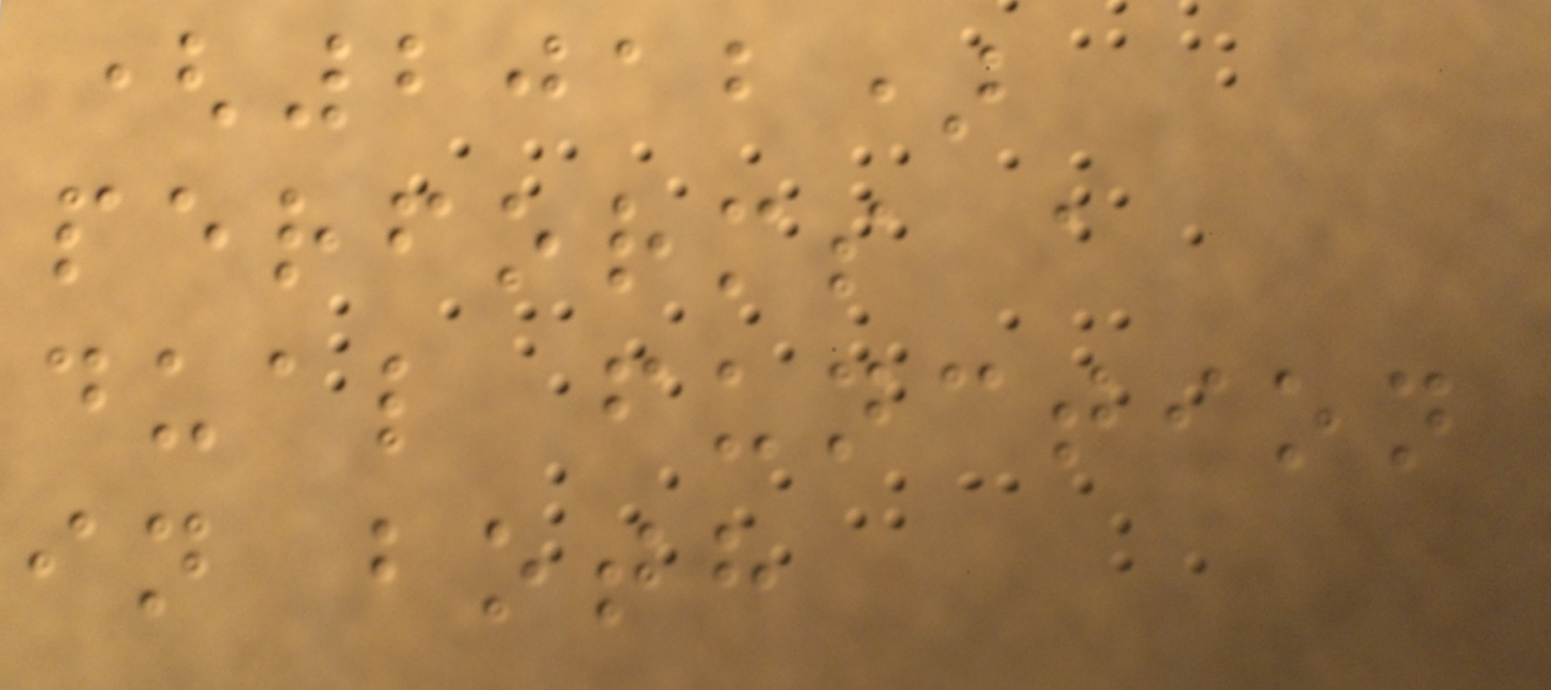(2012)
performs a
dual function
in both
